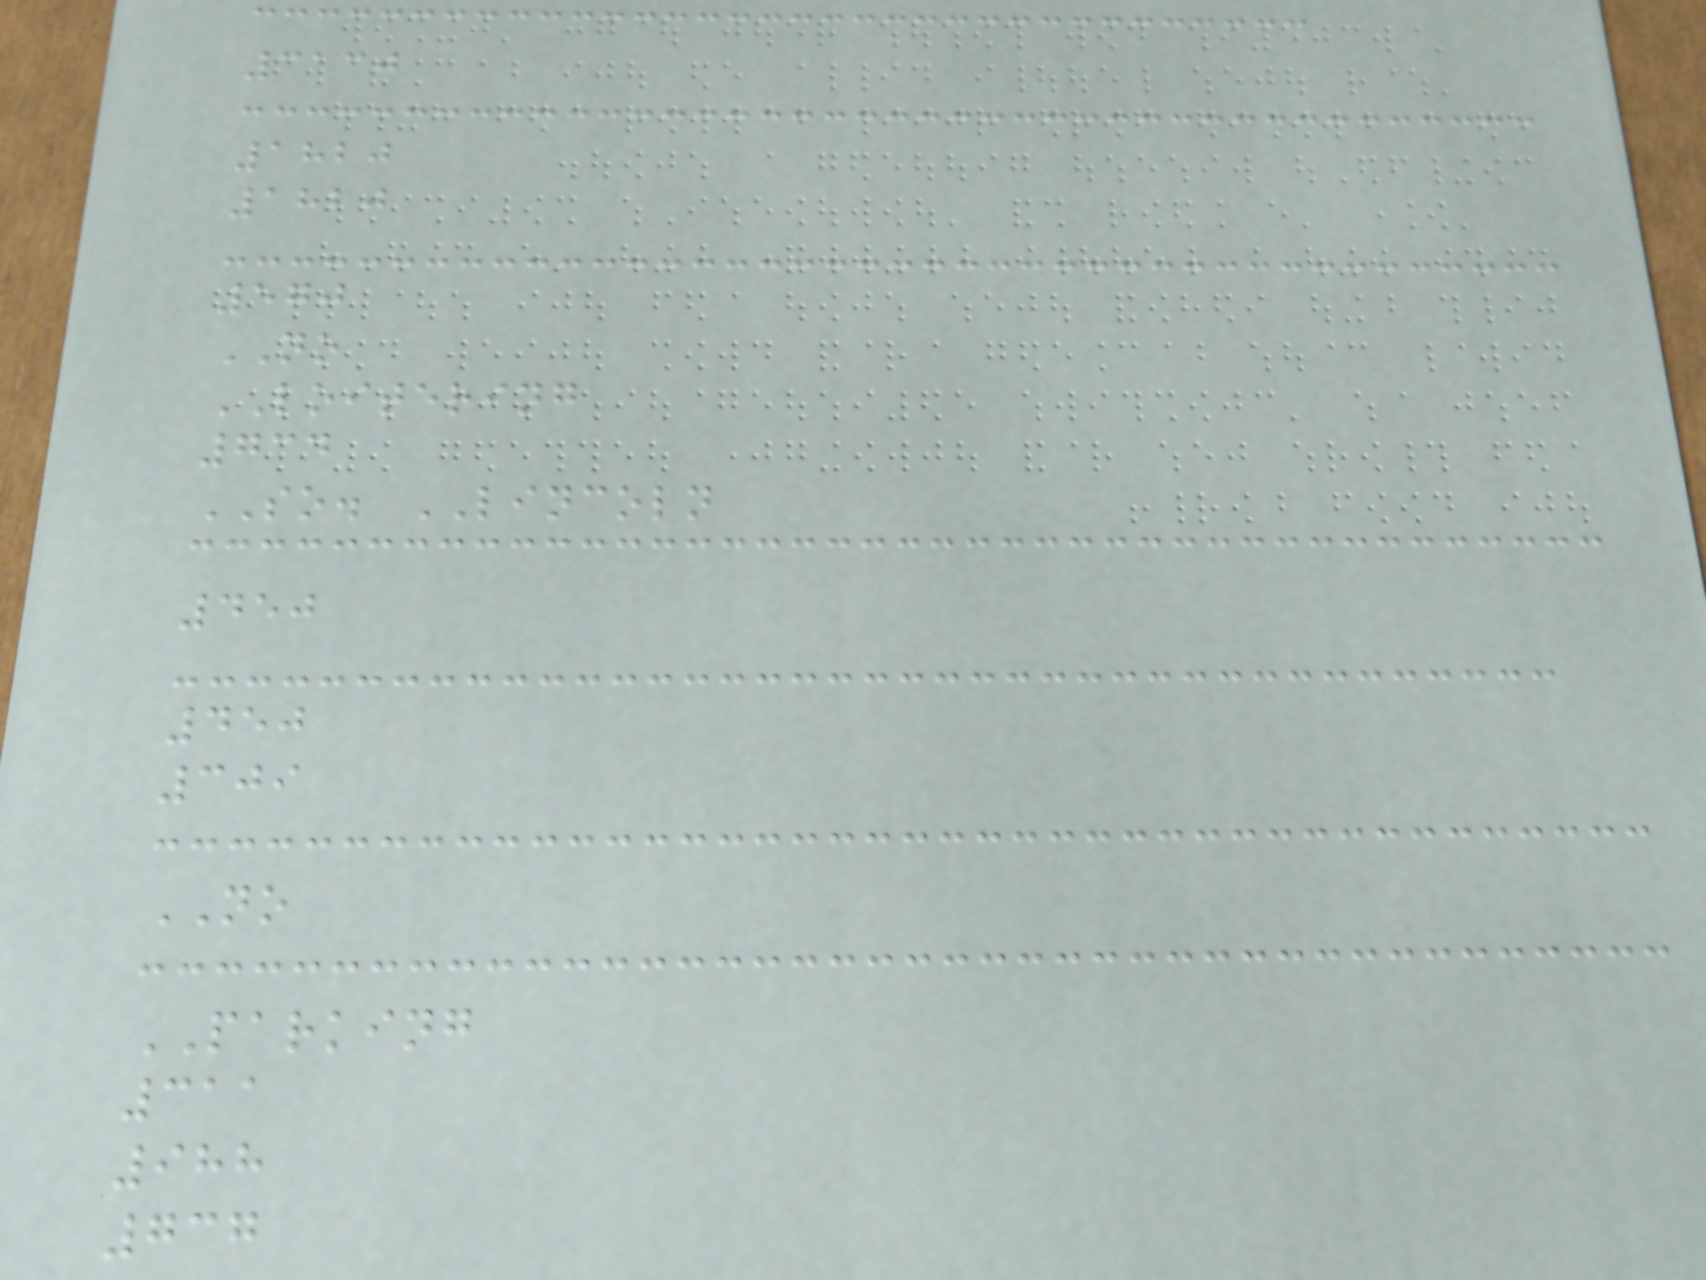3130
1820
1820
570
NO
LOITERING
734
SO. LINCOLN
450
450
309
NO
PARKING
311
988
737
